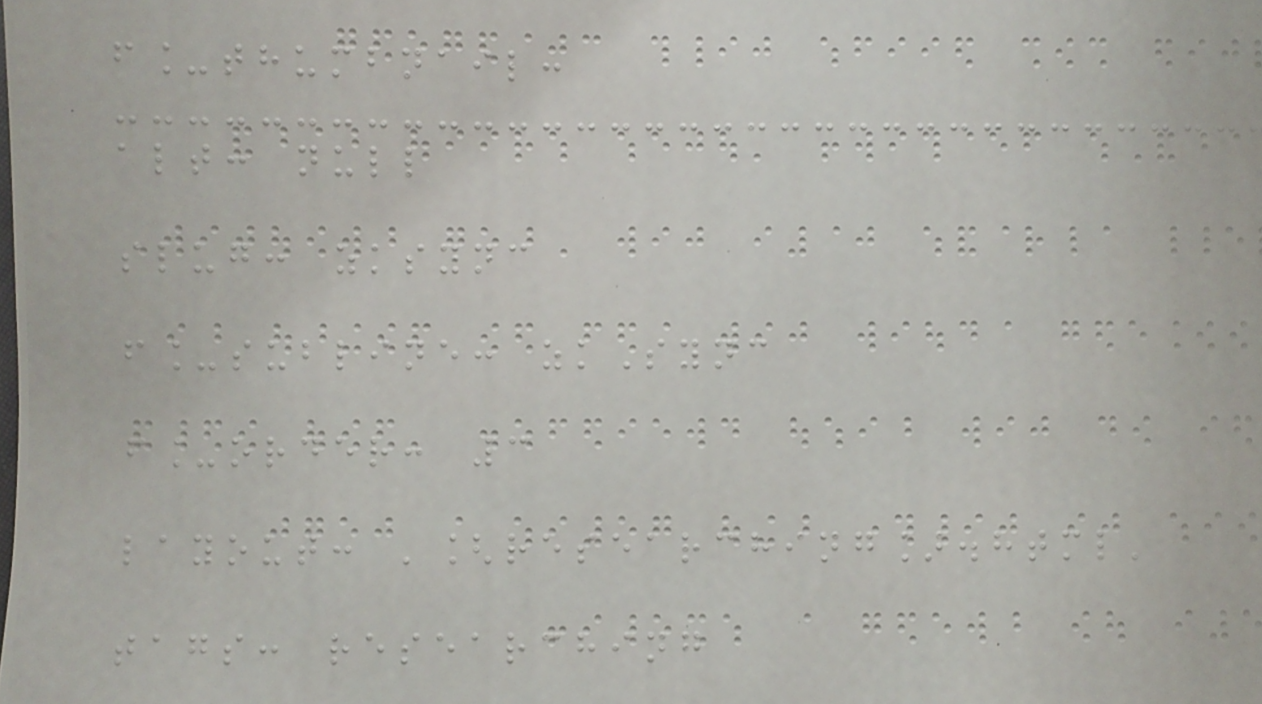f_thumbnail:
alt: null
slug: zksync
f_subline: zkSync
f_order: 3
layout: '[researching].html'
tags: researching
